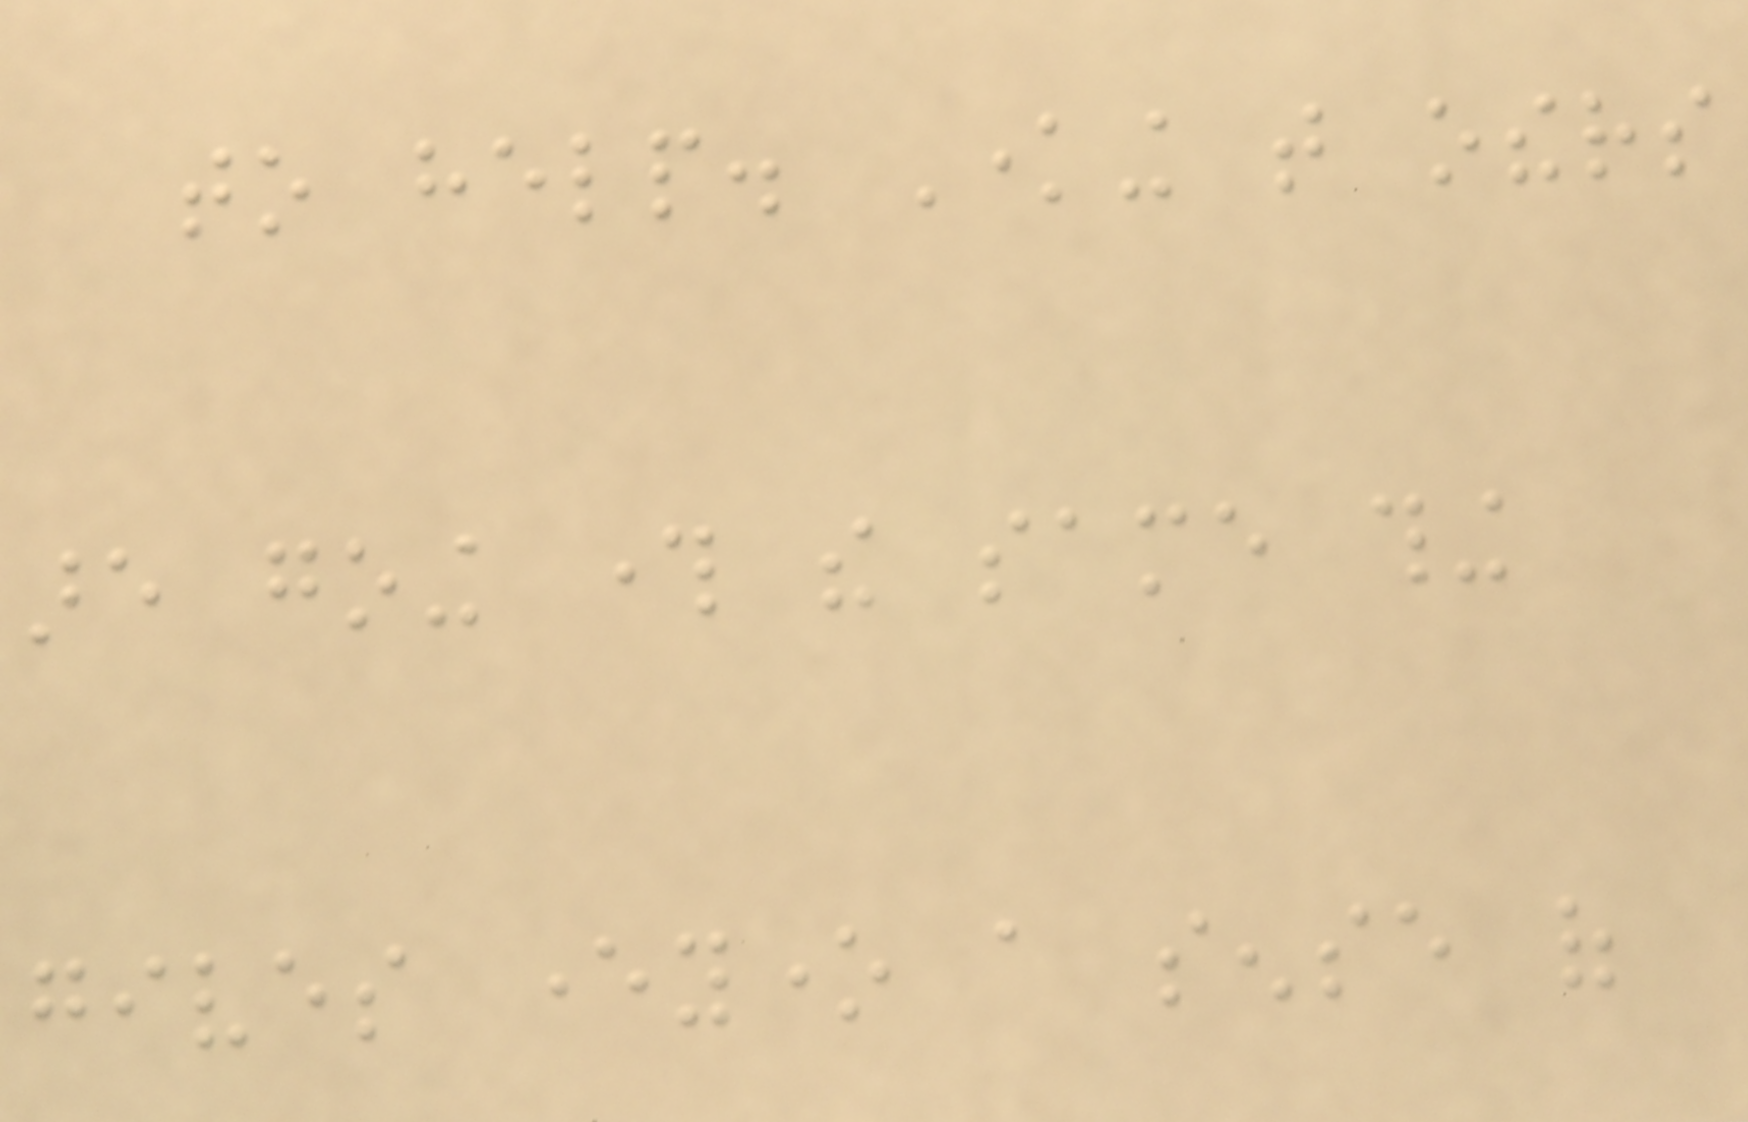to help. Knowing that others
are going through the same thing
gives everyone a sense of
